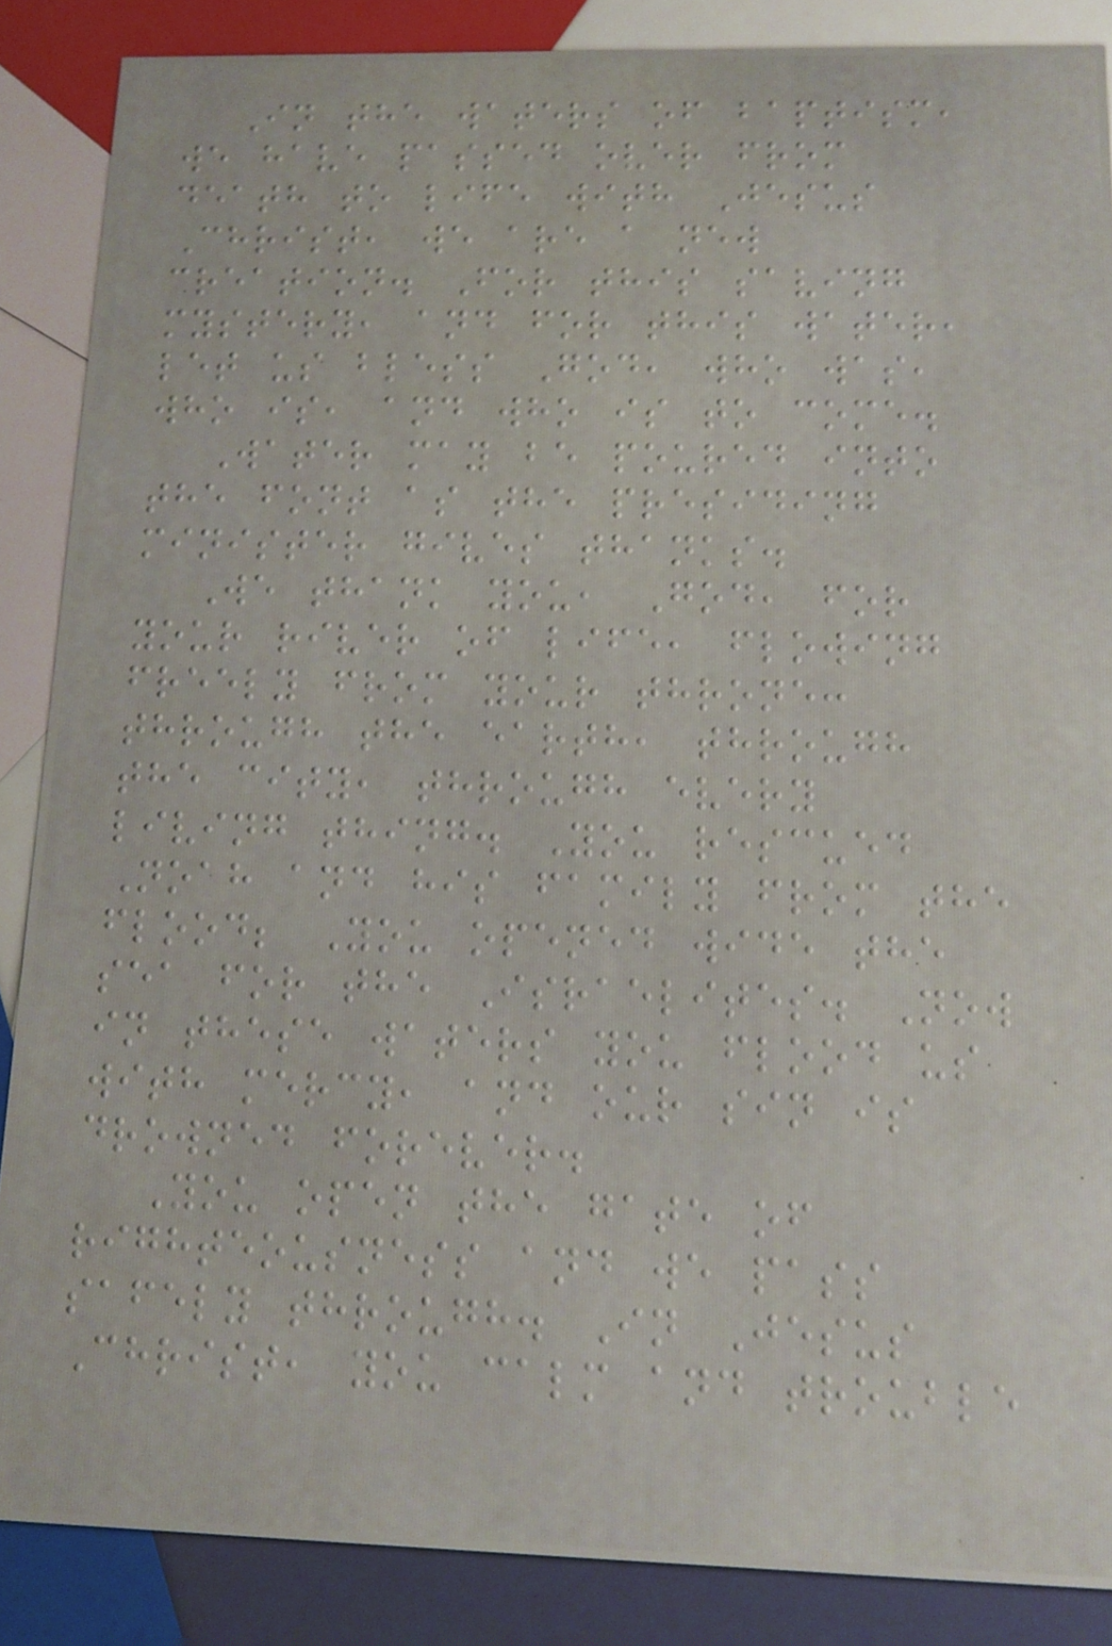In the waters of baptism,
we have passed over from
death to life with Jesus
Christ, we are a new
creation. For this saving
mystery, and for this water,
let us bless God, who was,
who is, and who is to come.
Water may be poured into
the font as the presiding
minister gives thanks.
We thank you, God, for
your river of life, flowing
freely from your throne:
through the earth, through
the city, through every
living thing. You rescued
Noah and his family from the
flood; You opened wide the
sea for the Israelites. Now
in these waters you flood us
with mercy, and our sin is
drowned forever.
You open the gate of
righteousness and we pass
safely through. In Jesus
Christ, you calm and trouble
